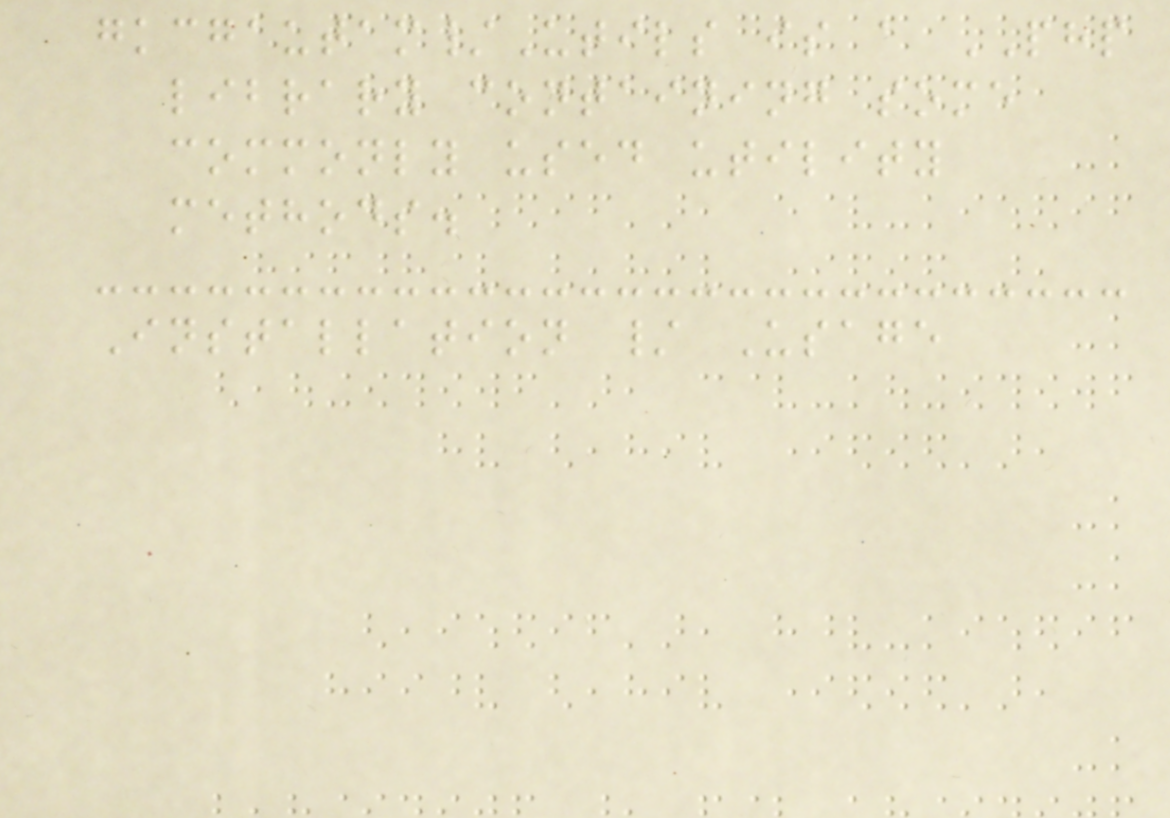gkcgautam/Utils is a PHP
library containing some
commonly used utility
methods.
Installation / Usage
